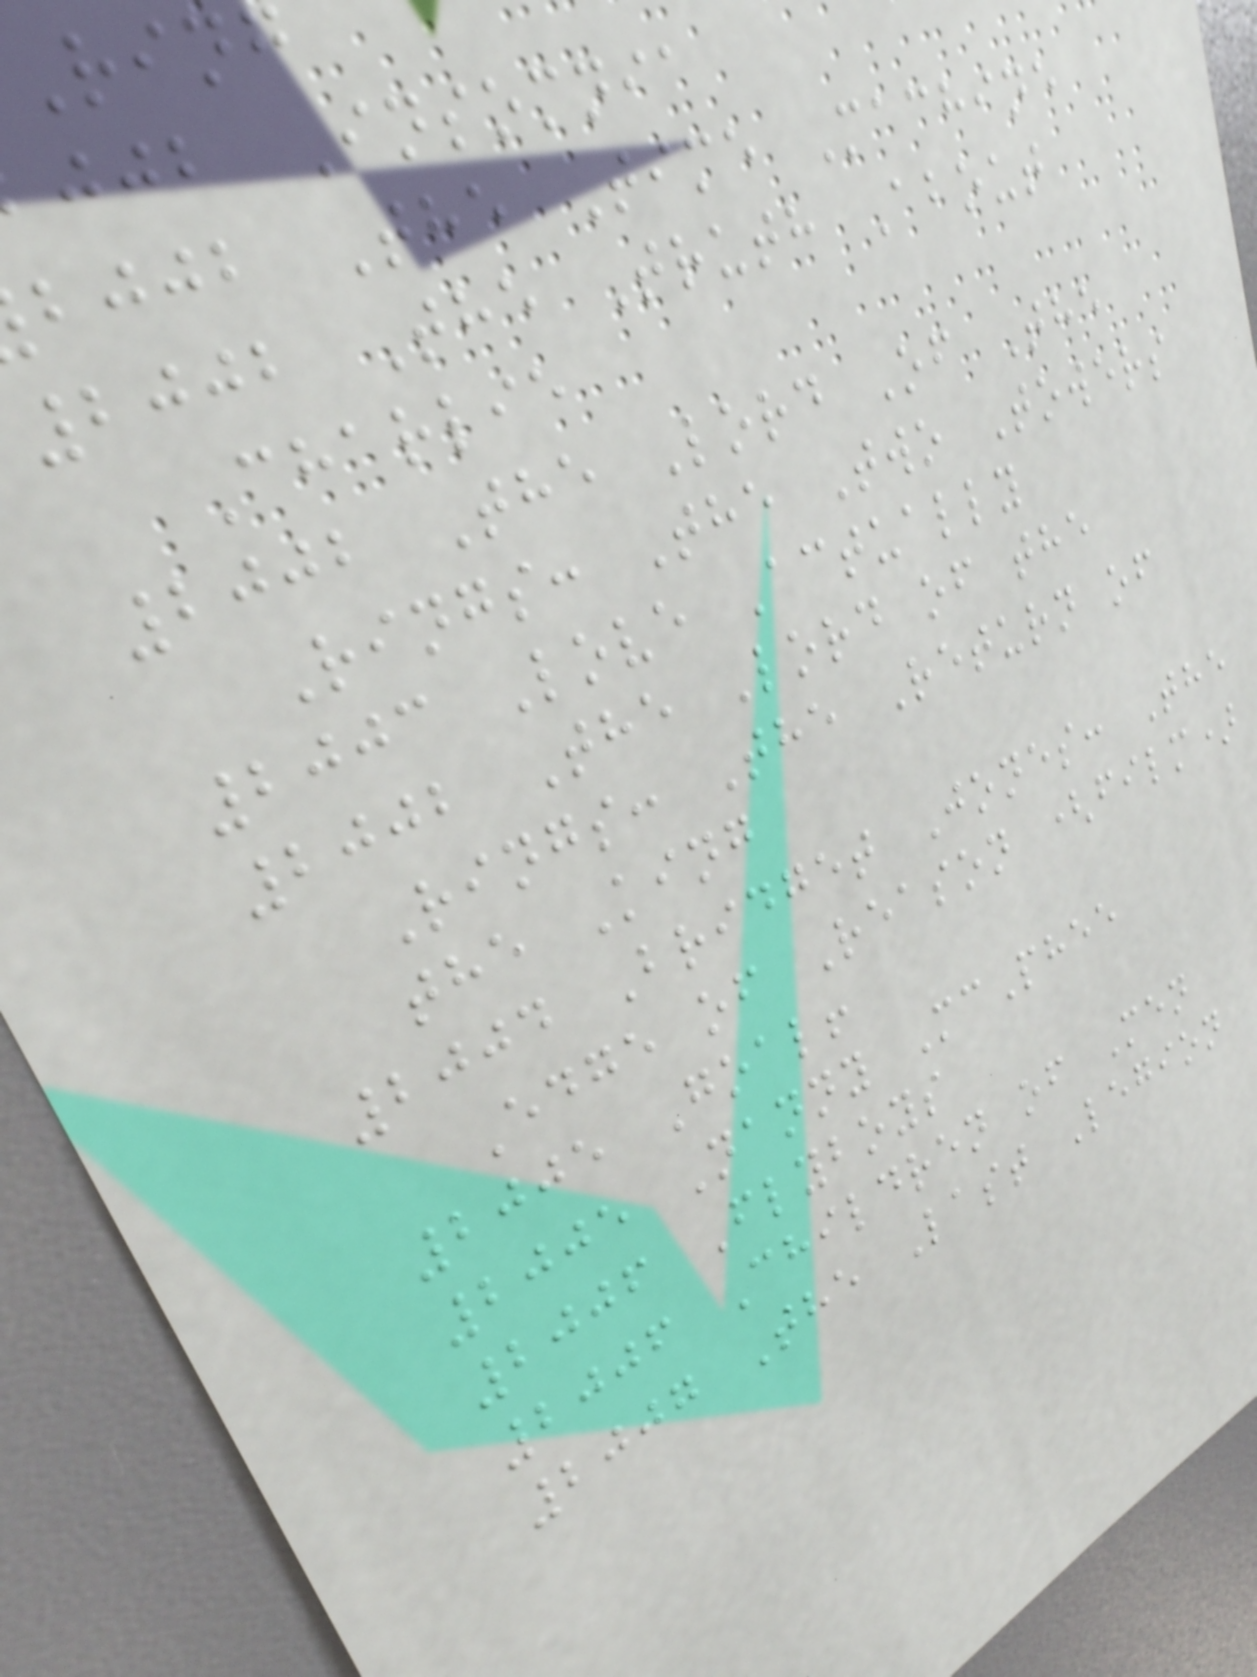ring
jjb Insomnia
bjjb The Time Machine
2002 The Truth About
Charlie
2002 The Lord Of The
Rings: The Two Towers
2003 Love Actually
2002 The Lord of the
Rings: The Return of
the King
2004 Bridget Jones: The
Edge of Reason (film)
2005 Goal!
2005 Nanny McPhee
2006 Flyboys
2006 Children of Men
2007 The Last Legion
